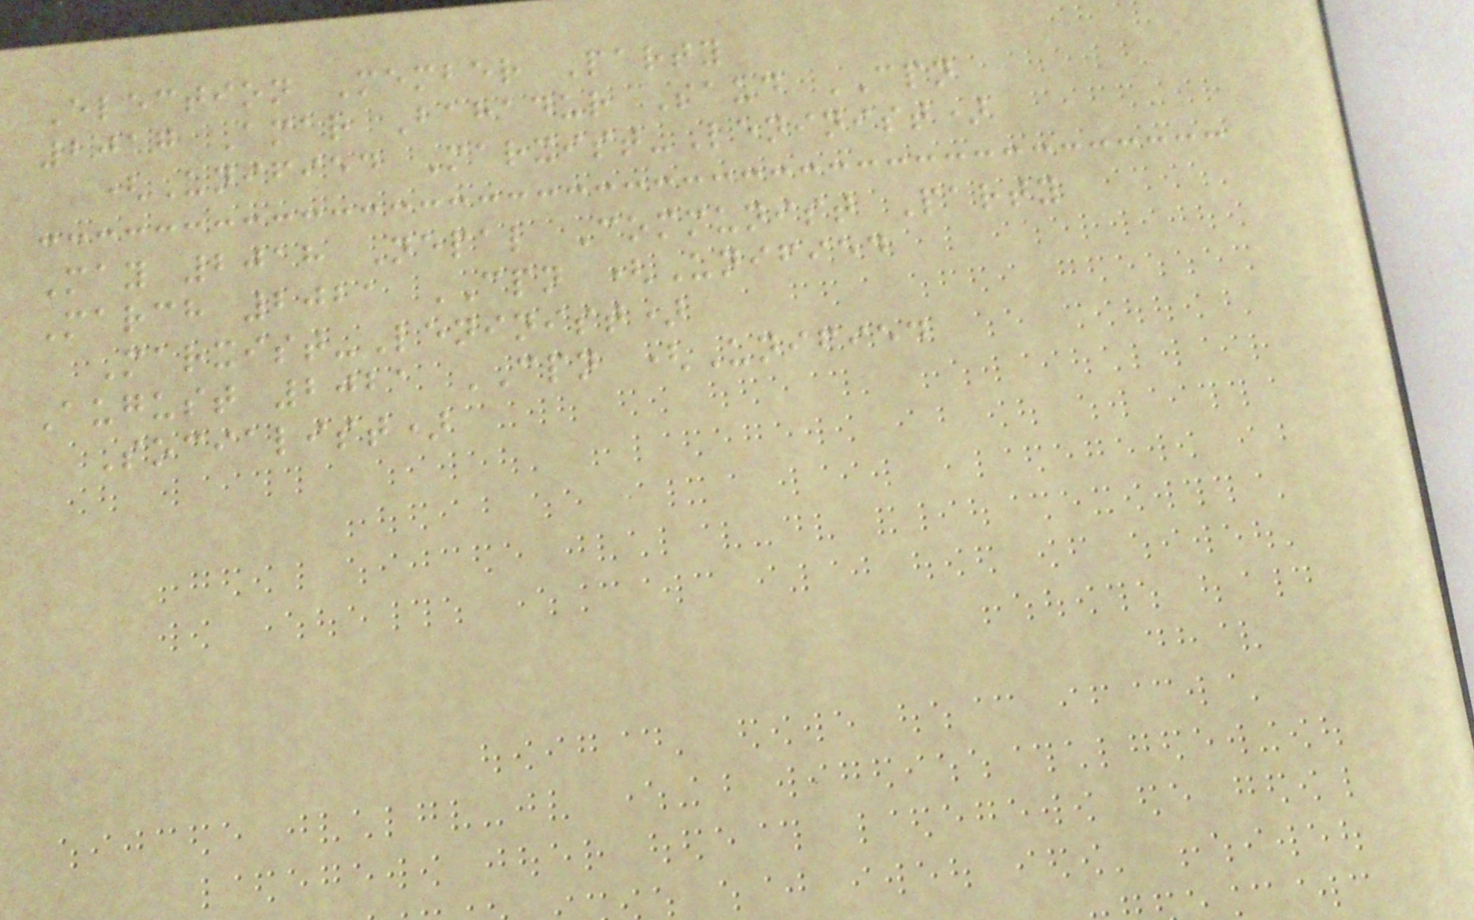Election Member Party
2017 Amar Bahadur Saud CPN
(Unified Marxist-Leninist)
May 2018 Nepal Communist Party
March 2021 CPN (Unified
Marxist-Leninist)
August 2021 CPN (Unified
Socialist)
